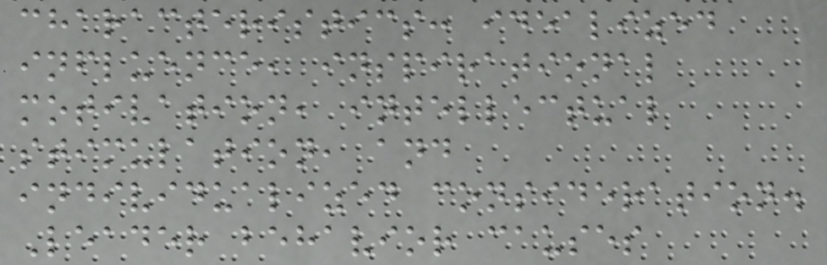characteristics: idealized
influence, inspirational
motivation, intellectual
stimulation, and
individualized consideration.
Leader behavior causes
